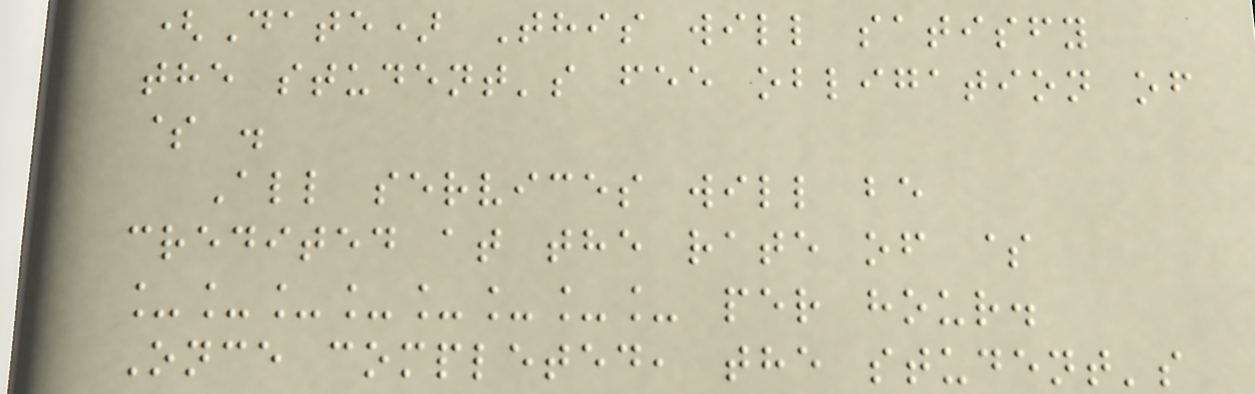(Date) This will satisfy
the student's fee obligation of
$ .
All services will be
credited at the rate of $
________ per hour.
Once completed, the student's
